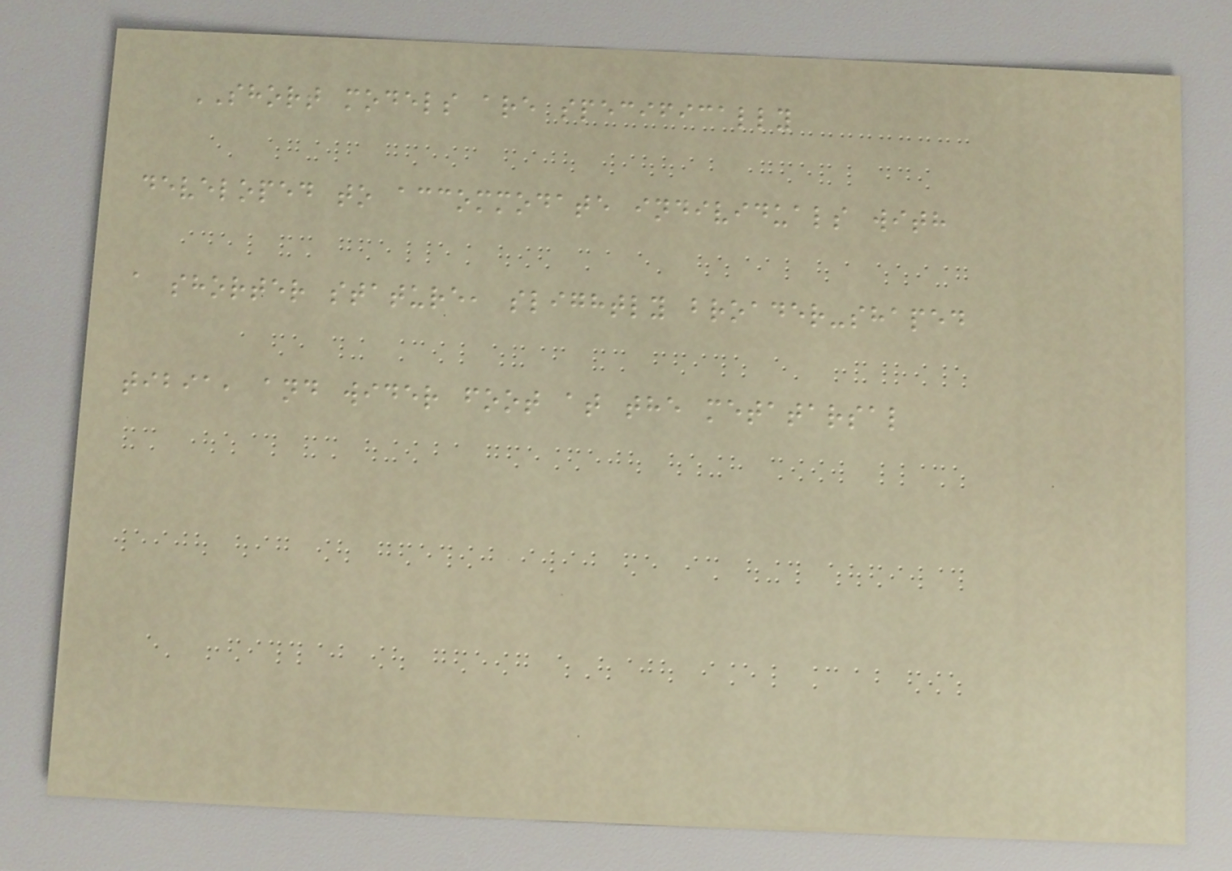SHORT models are specifically
developed to accommodate individuals with
a shorter stature, slightly broader-shaped
tibia, and wider foot at the metatarsal
